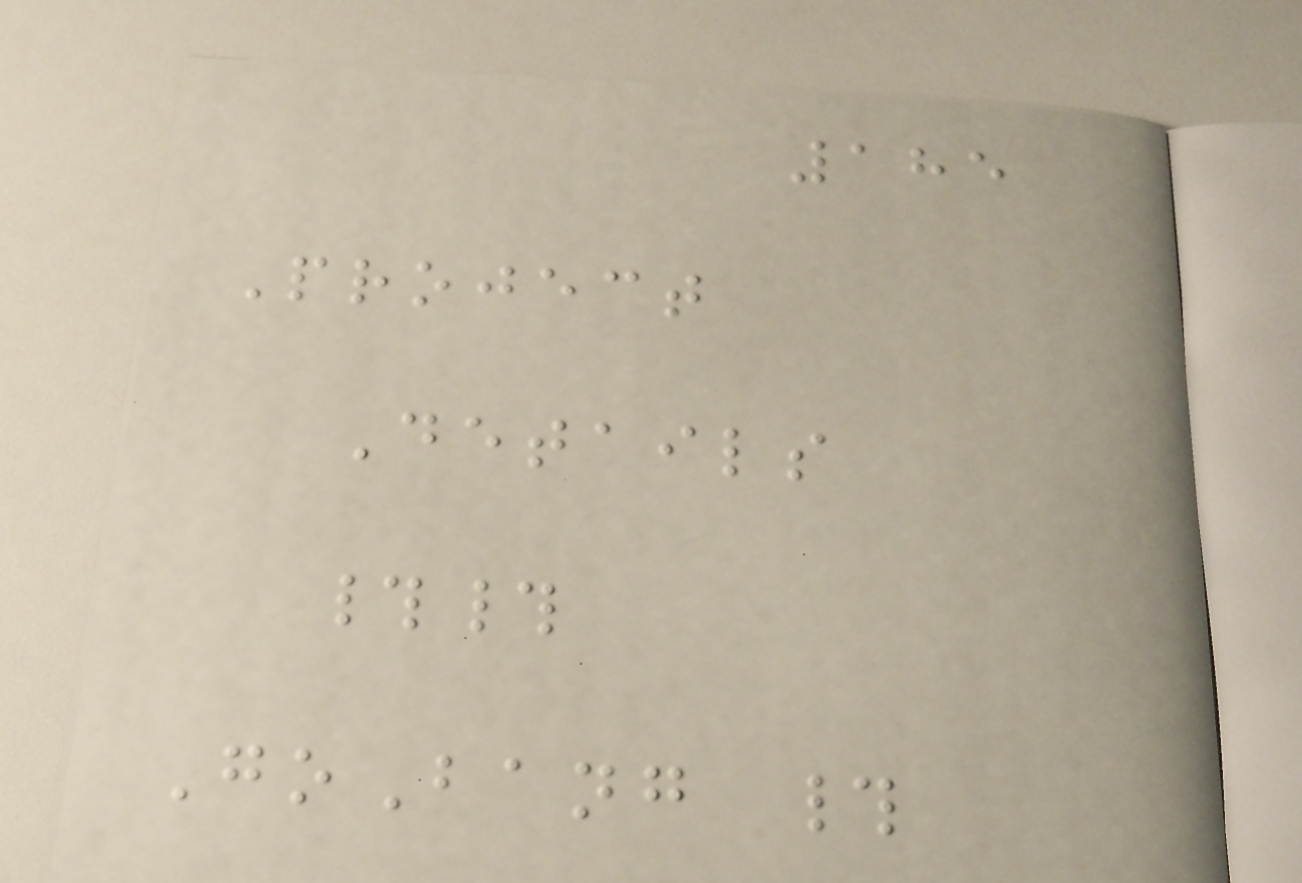185
Project
Details
##
GoBang #
